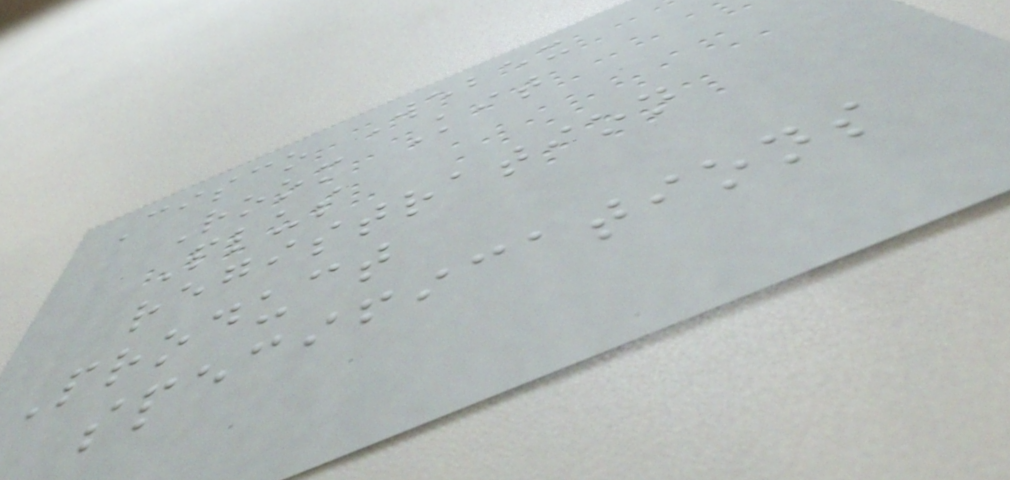Cisco Webex
Room Kit
Plus
registration
Product
specifications
